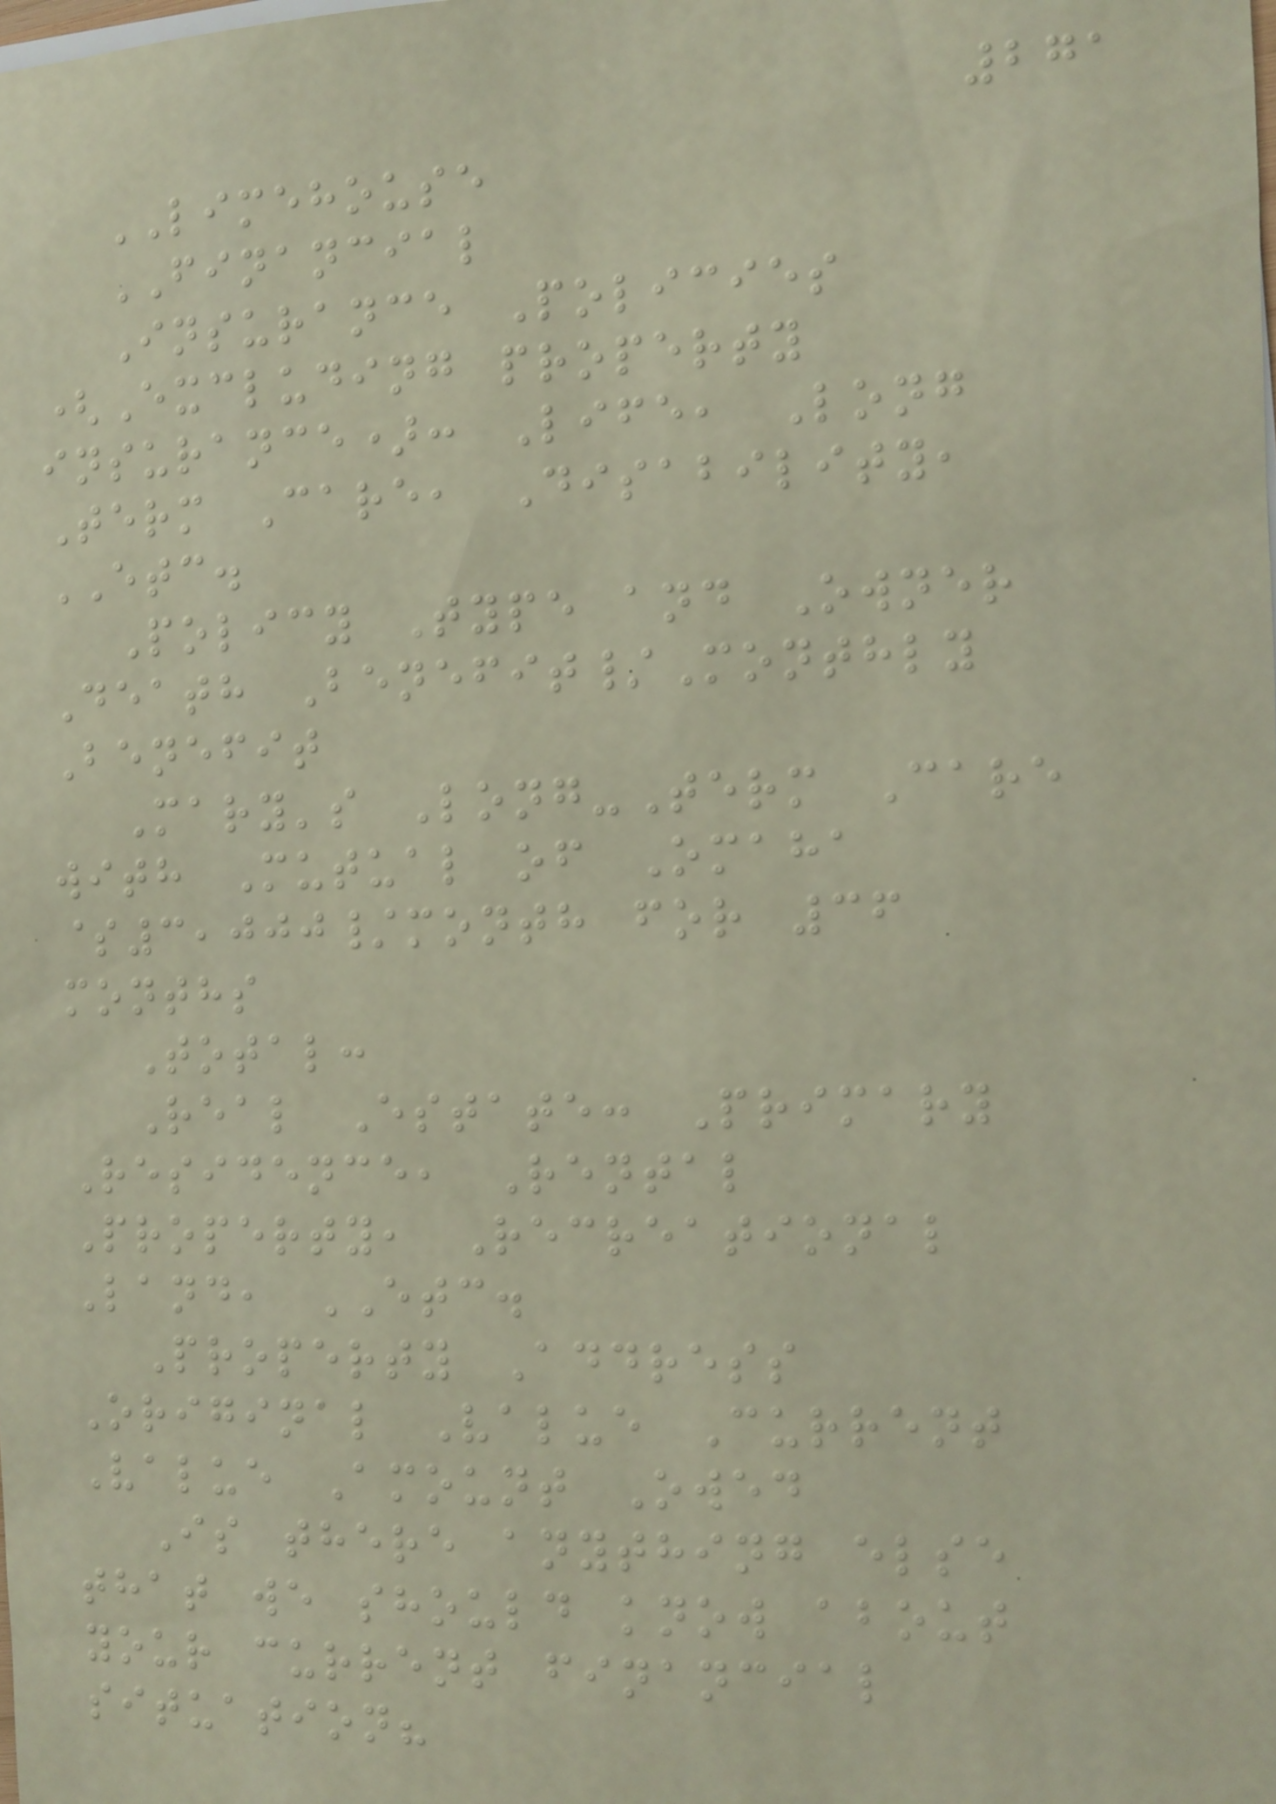271
LIMEHOUSE
FINANCIAL
Insurance Policies
(Excluding property
insurance): Life, Long
Term Care, Disability,
ETC.
Policy Type and Owner
Death Benefit/Monthly
Benefit
Mary's Long-Term Care
with Mutual of Omaha
$3,000/month for 36
months
Total:
Real Estate: Primary
Residence, Rental
Property, Recreational
Land, ETC.
Property Address
Original Value Current
Value Amount Owed
Is there anything else
that we should know about
your current financial
situation?
